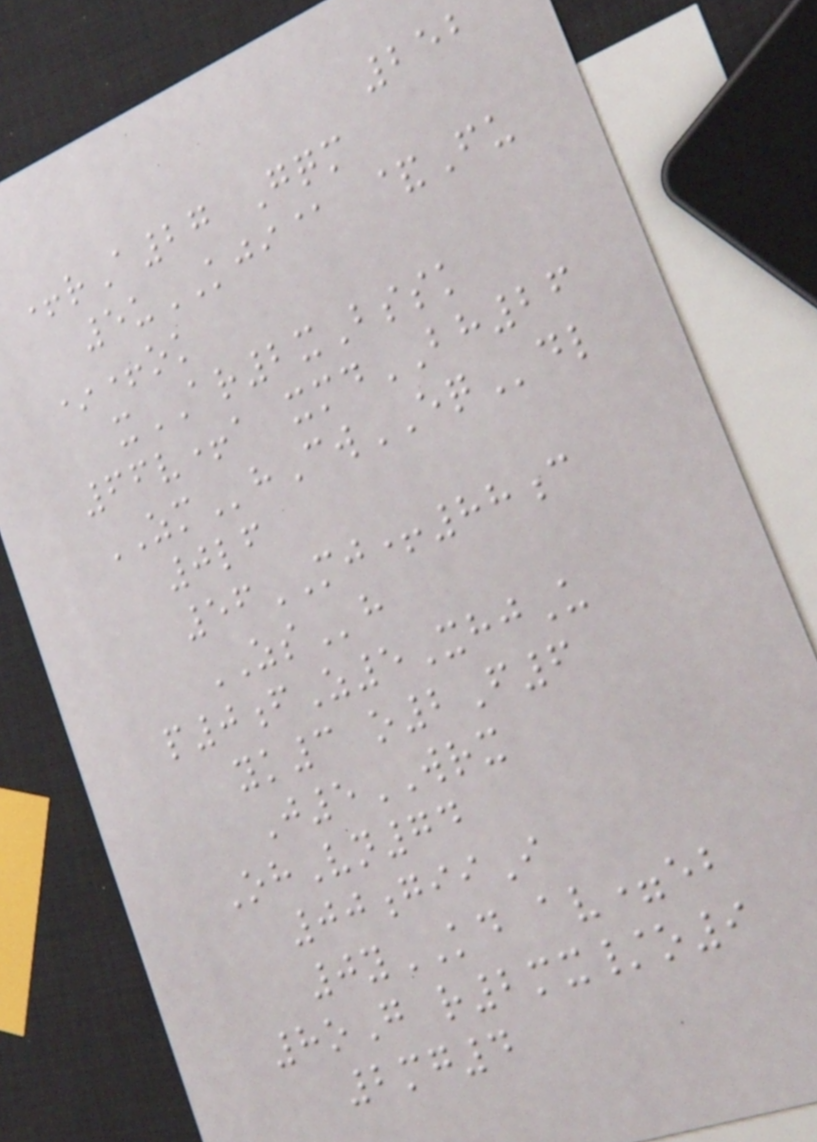252
+rA27 Gqm
5uKJI@ &Fu
*+ok
xAR2xBssk
66v+a xmdBH26
ZMhCwEQdl
0lf
56MJ+88c
ZSh
p0fZ5XhjU
yk3 o2F6
J5WRX
OhVn74
00giiI
0yKD av=eb
8oG r2mx/o9
2mg4
